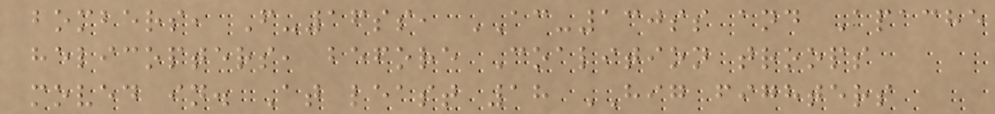bombers, F-16ss, AC-130ss and Apache
helicopters, before Coalition troops
moved in. At least 18 HIG fighters
